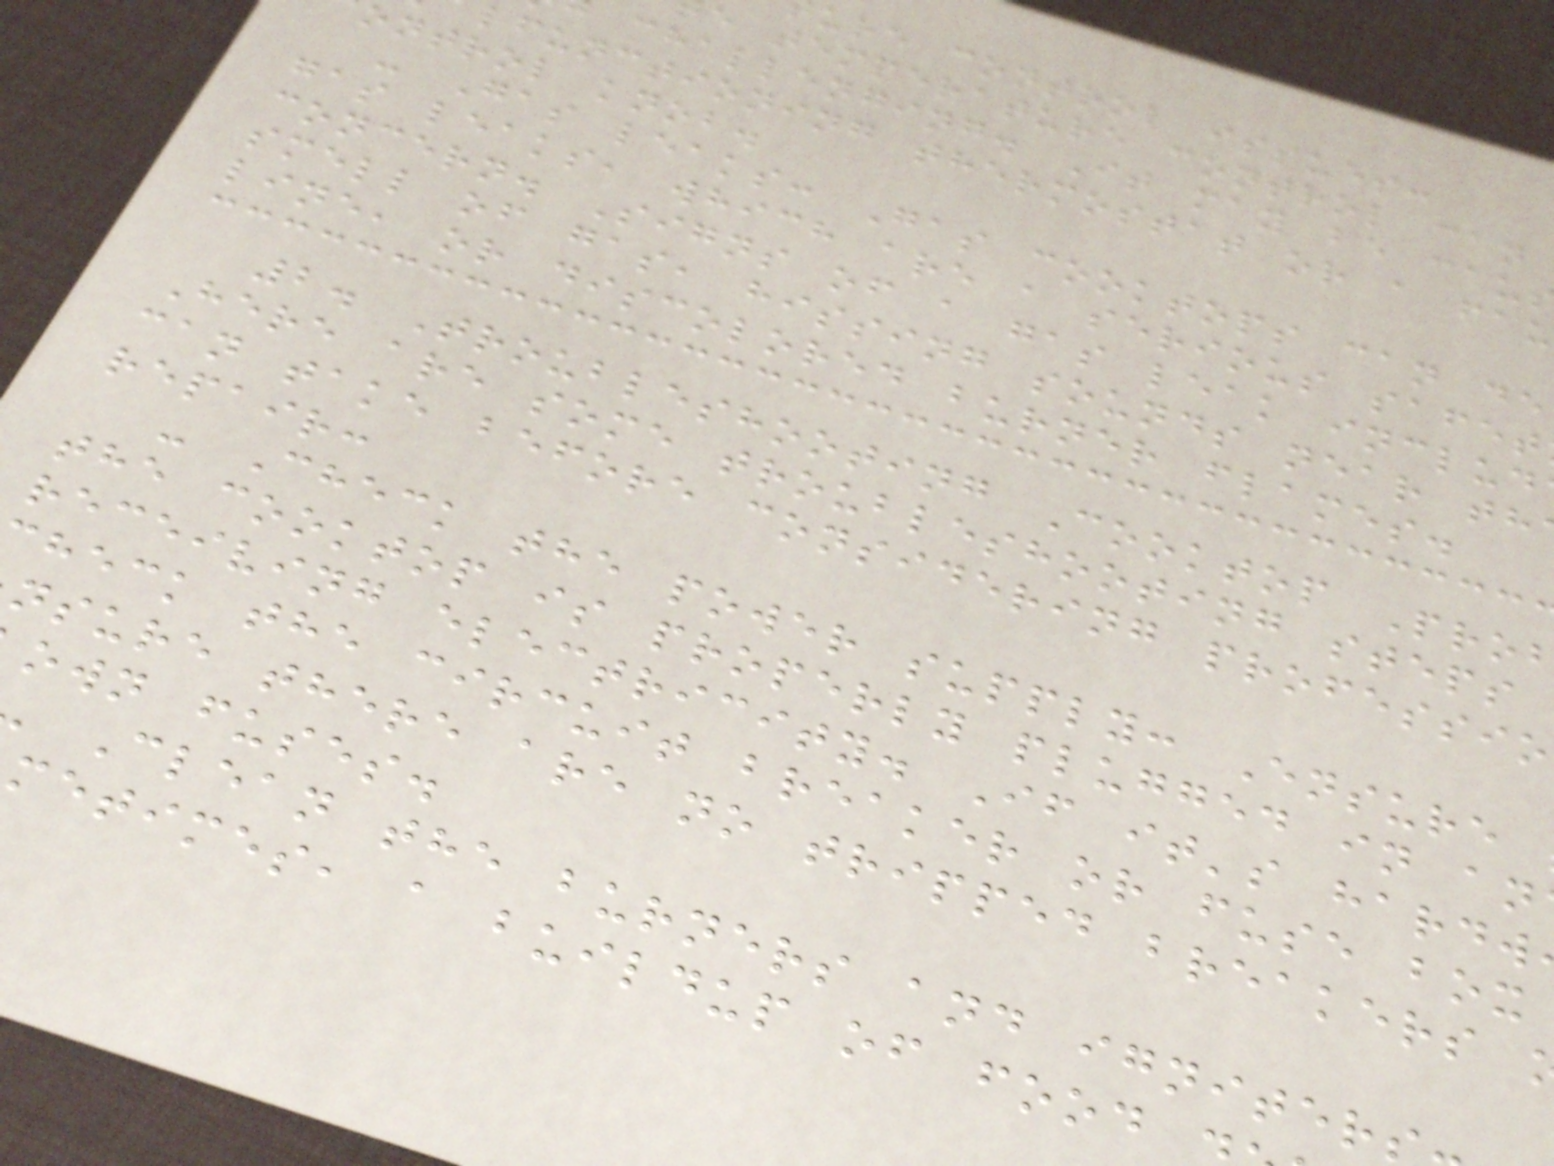ure control issues:
e temperature control can
challenging. It may be cau
lfunctioning thermostat or a fau
ontrol knob.
- Gas leaks: Gas cooktops can de
gas leaks, which are a serious safet
concern. Signs of a gas leak includ
smell of gas, hissing sounds near th
line, or discolored burner flames.
2. Troubleshooting Cooktop Pro
Here are some troubleshooting steps
can take before considering professio
repair:
- Check the power supply: Ensure
the cooktop is properly plugged in an
receiving electricity. If it's hardw
heck the circuit breaker or fuse box
nsure there are no tripped breakers
own fuses.
Clean the burners and igniter
metimes, a buildup of food
